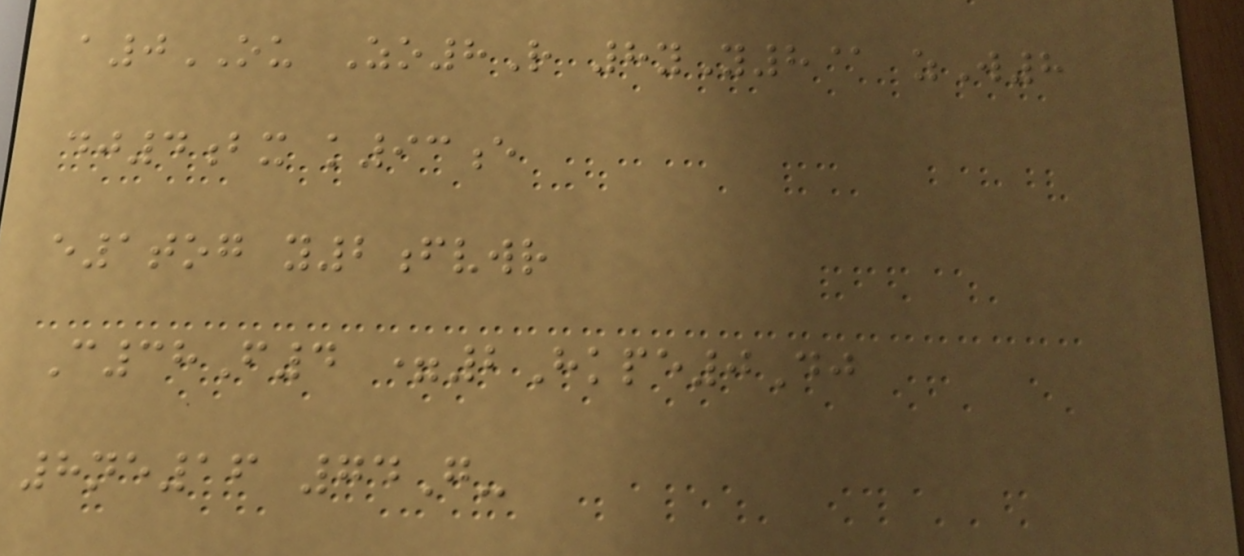a0OU Zo8R 8yY8@ zW8
dj4bx k93e
e1tog y2fvwr
C38F4 =2Hkpe0Dj
8ne16 74G-
